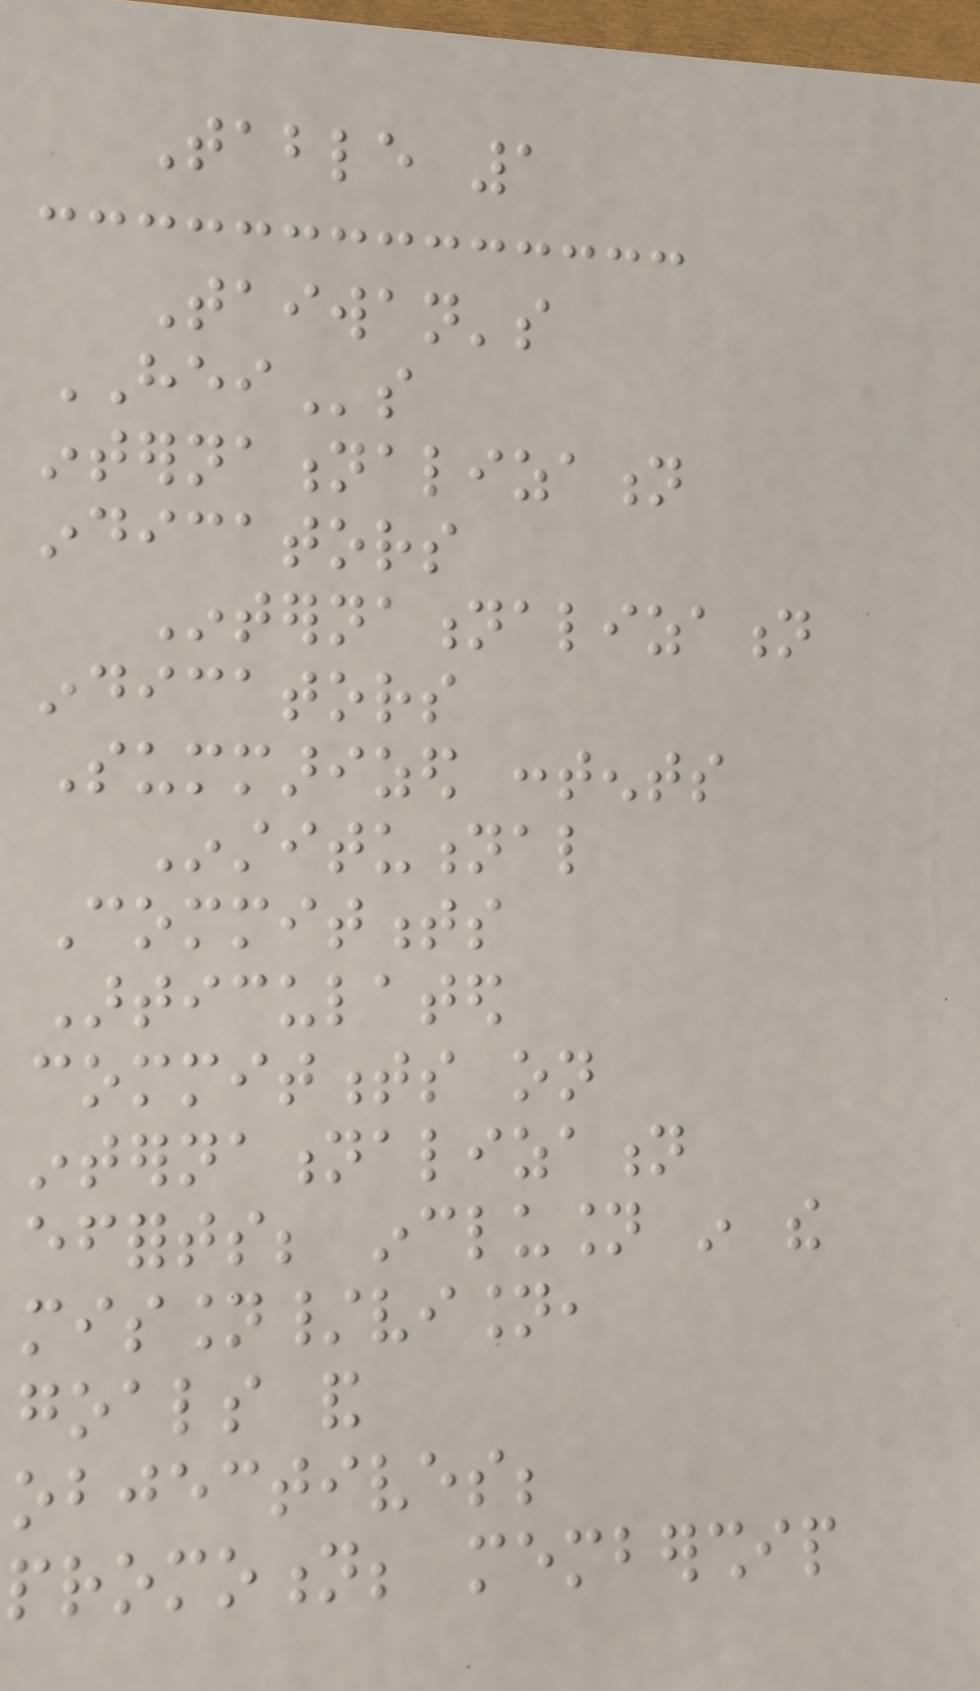Table 1
Taiwan's
HEIs
internationalization
indicators
Internationalization
indicators
Summarized contents
Institutional
Commitments
Articulated
commitments on
internationalization
efforts; inclusion in the
mission/vision,
goals and
objectives;
promotion; membership
